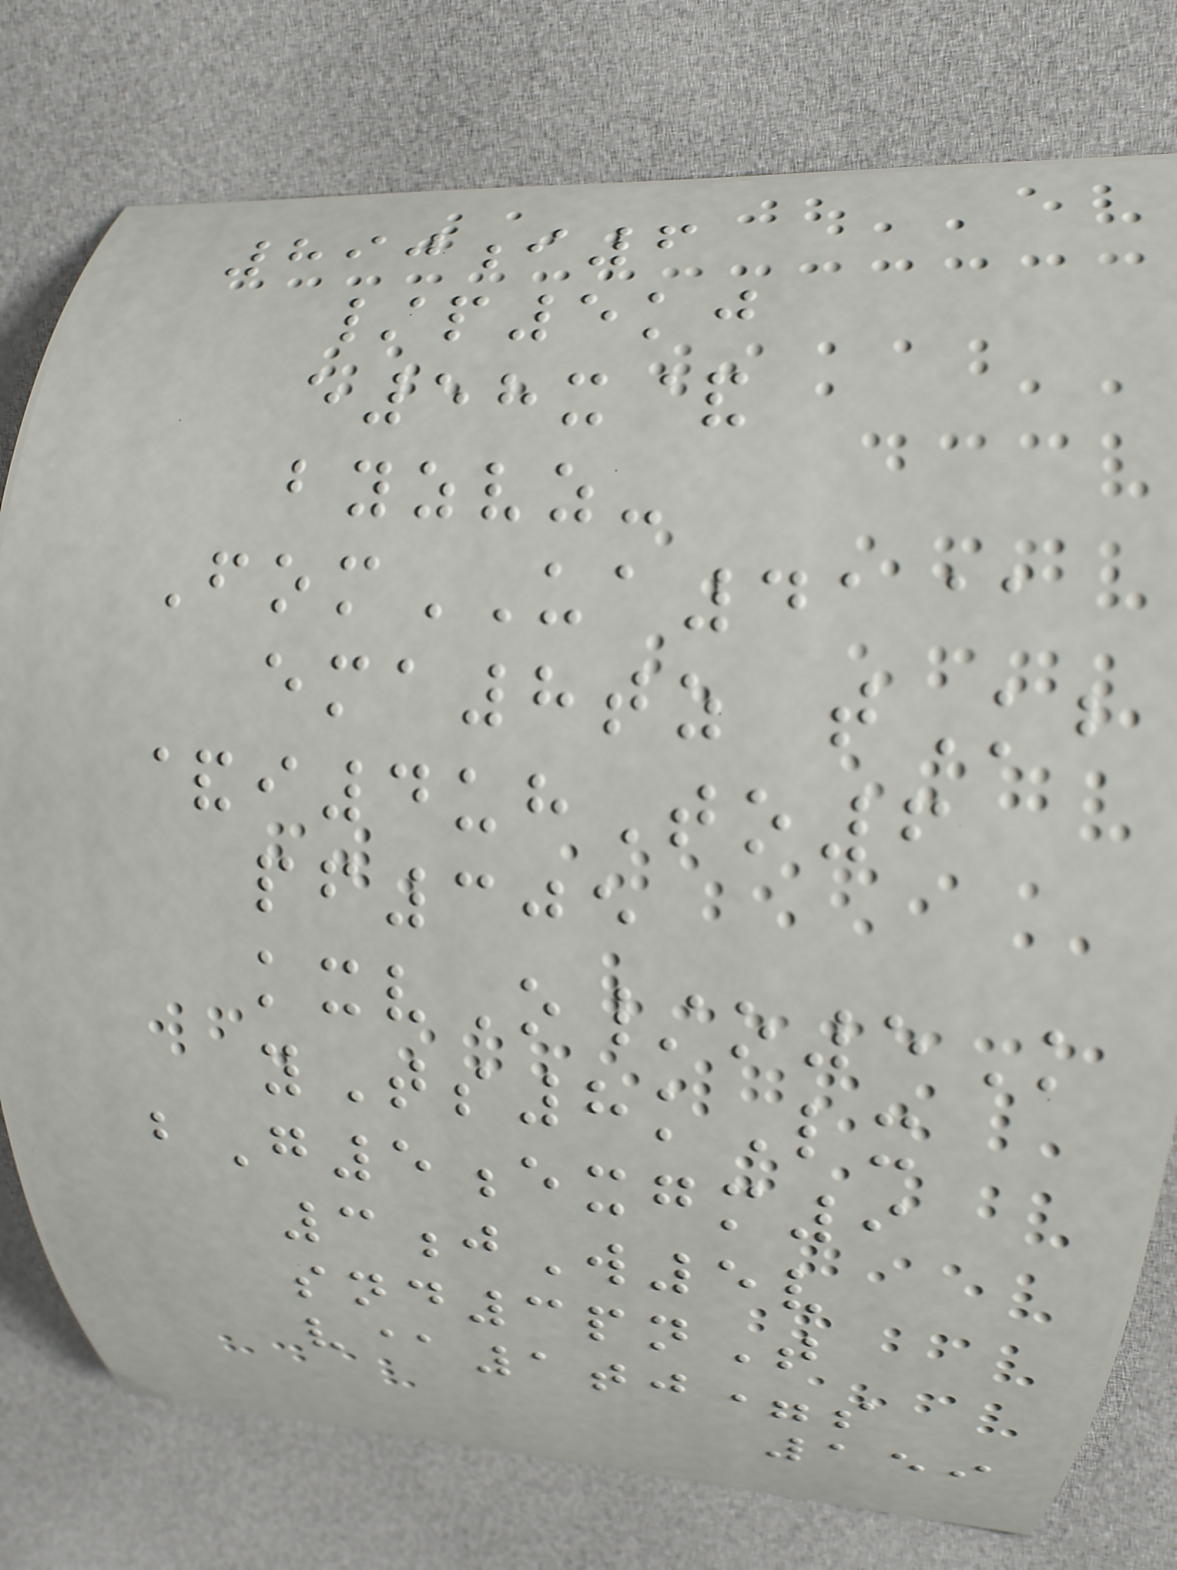890i6
/p5kj
e58x&
byzvz-
FomUA41@
ema8tz tKb
&i4uhTo6
pf305
kxvO/o5K
yTs8kLx
bG5exgm9
3jW5v
snd3pnT
v@1tj=s
159
